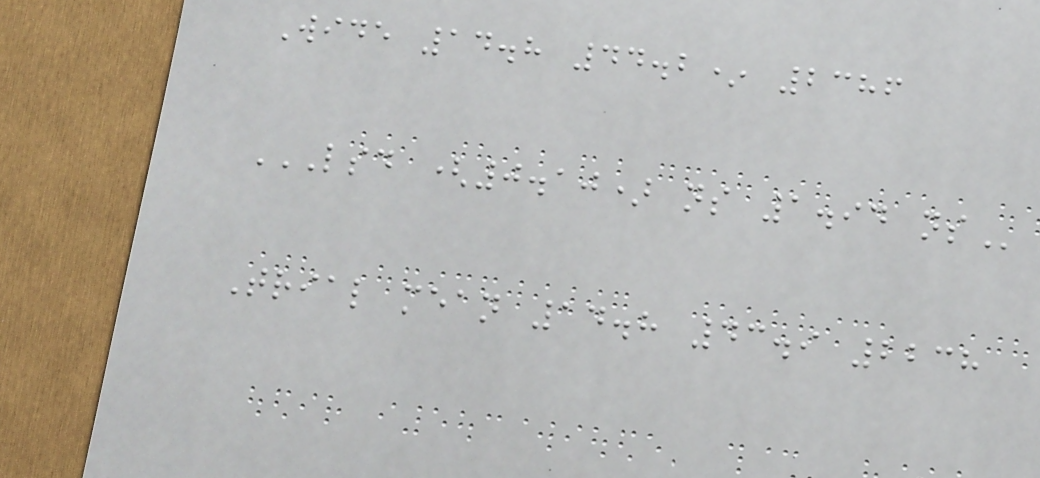Wide 14.8 44.2* 2386
LSD (0.10) NS 1.94 NS
Trial mean 14.8 43.9 2238
